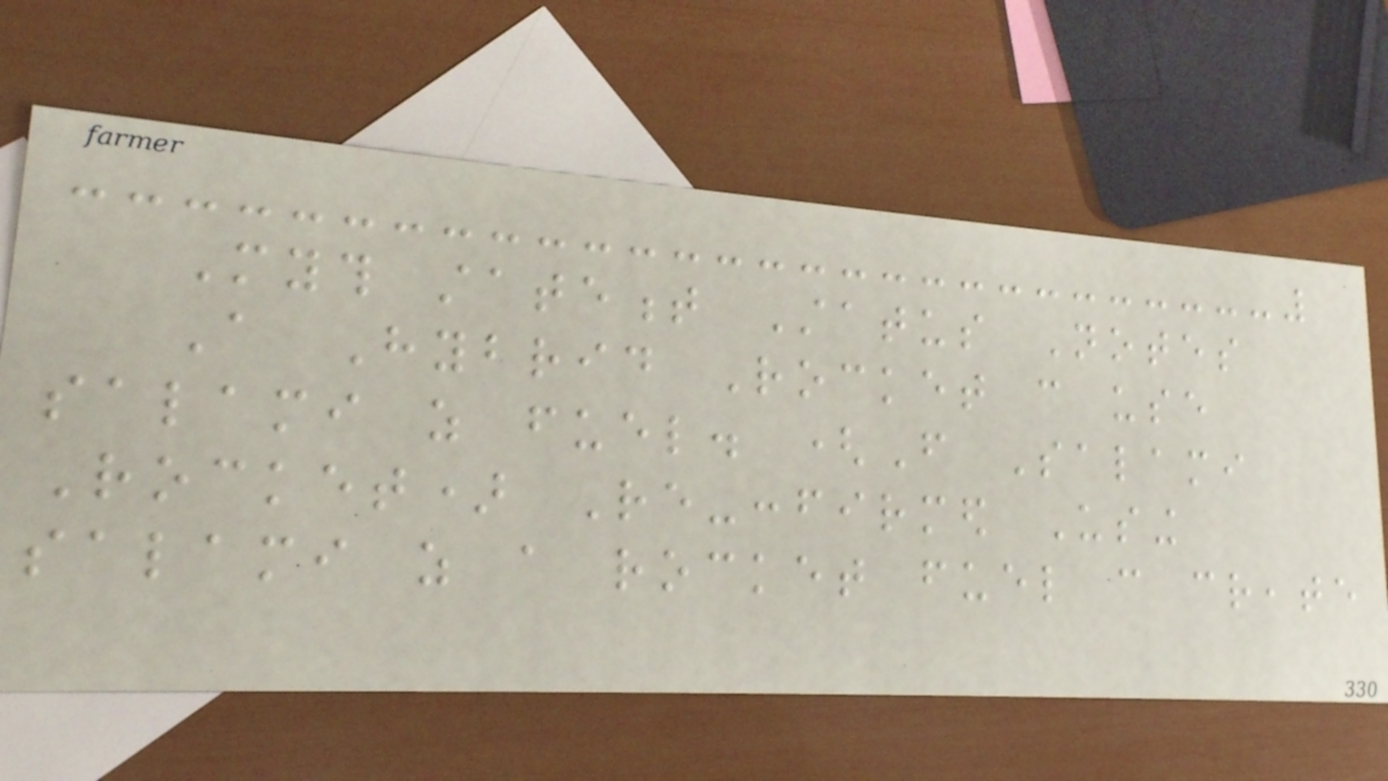Myth statement Status Notes
A Hybrid Rocket can use
salami as fuel. (From Salami
Rocket) Re-confirmed Using
salami as a rocket fuel can create
